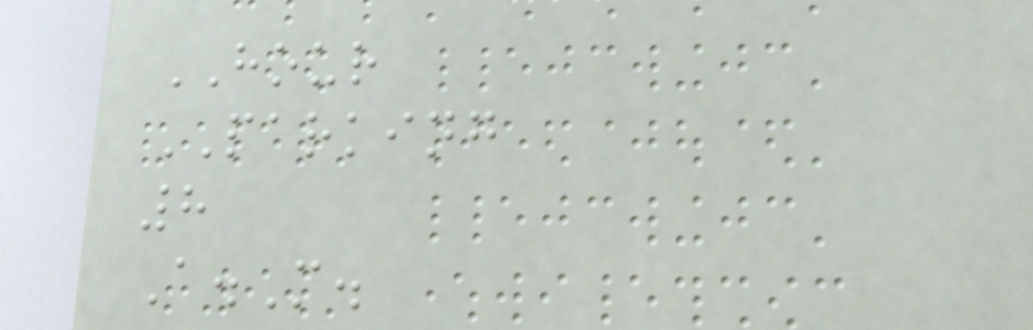HOUR
PARKING
8
A.M.
